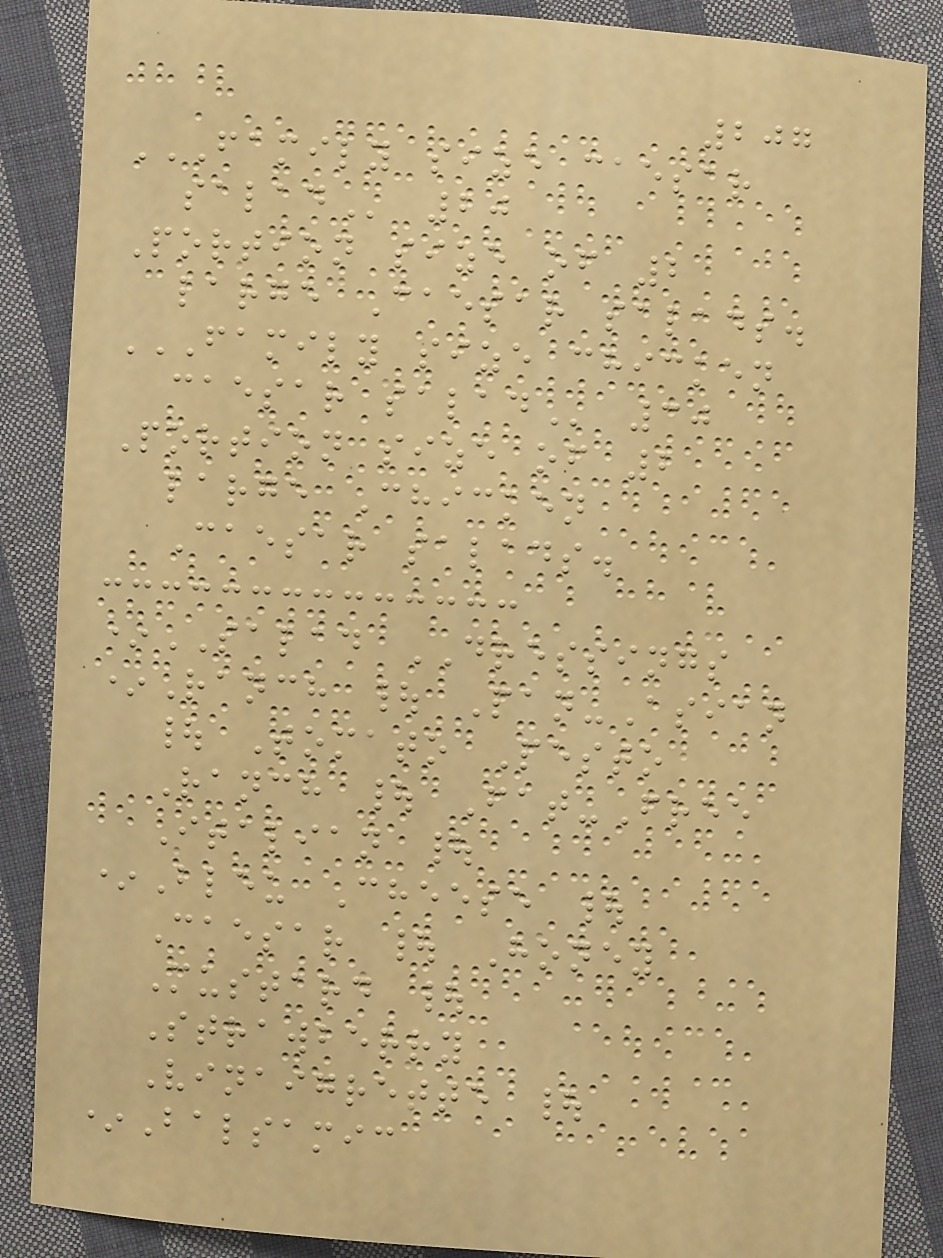207
FAMILY SIZE CAESAR
SALAD 20
Portion size of 2
large Caesar salads.
FAMILY SIZE CHICKEN
CAESAR SALAD 30
Portion size of 2
large Chicken
Caesar salads.
*SALAD DRESSINGS
*Ranch | Pan-Asian
| Tomato Pesto
Ranch | Fat-Free
Italian |
*Bleu Cheese |
Caesar | Honey
Mustard |
Strawberry
Vinaigrette |
*Balsamic
